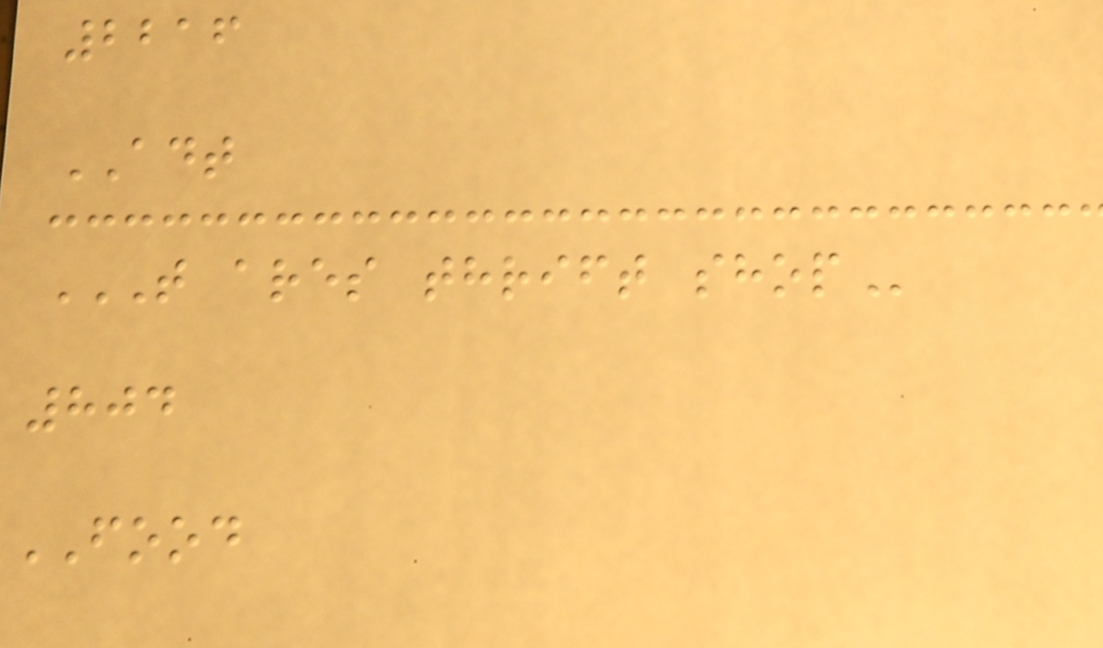2216
ADT
T ARES THRIFT SHOP
804
FOOD
